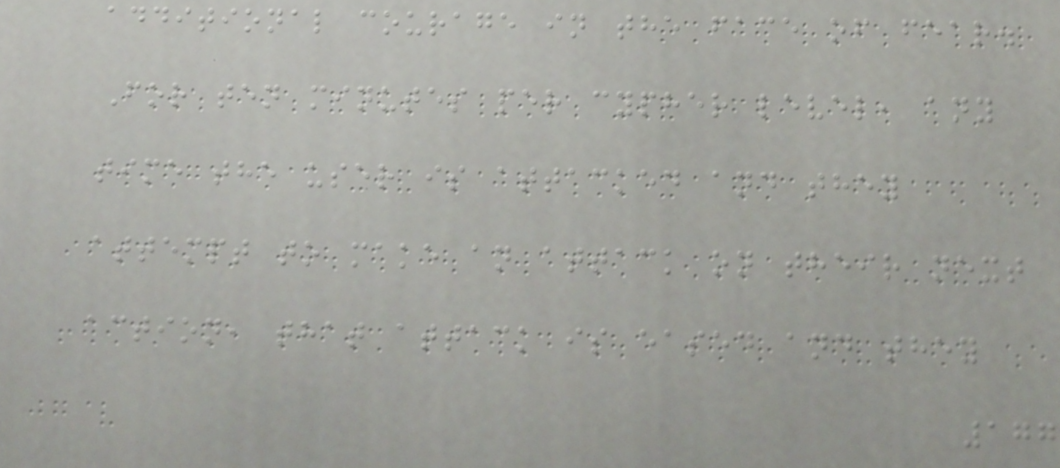additional courage in the face of fear.
For ten minutes per cypher level, any
time the user is attacked and they
attempt to make an attack on their next
action, that attack is eased and they
177
